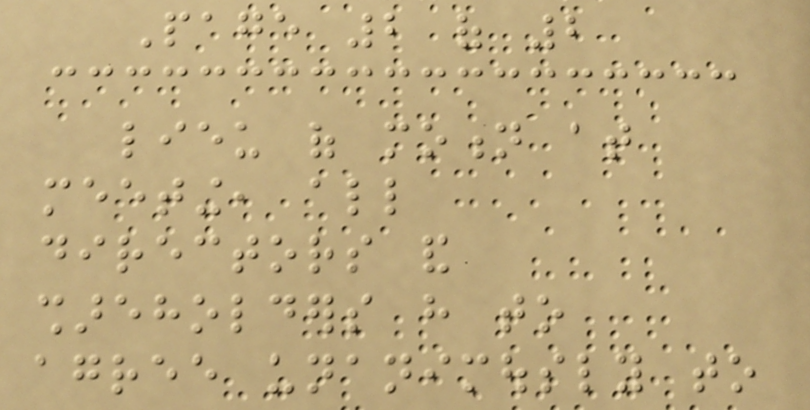Page 2 of 2
lieu of motion at
meeting, all
directors and
shareholders have to
agree unanimously to
